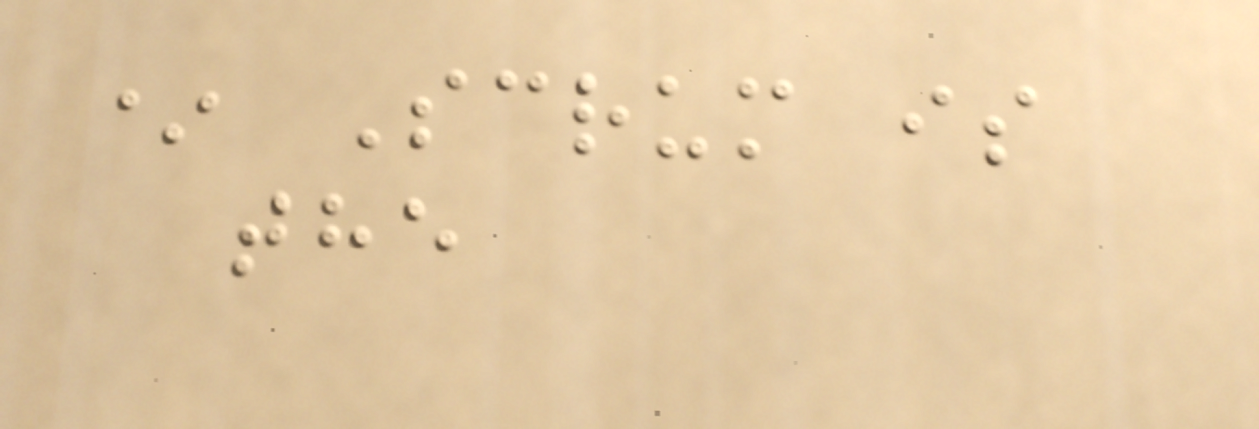* Scrum is
the
